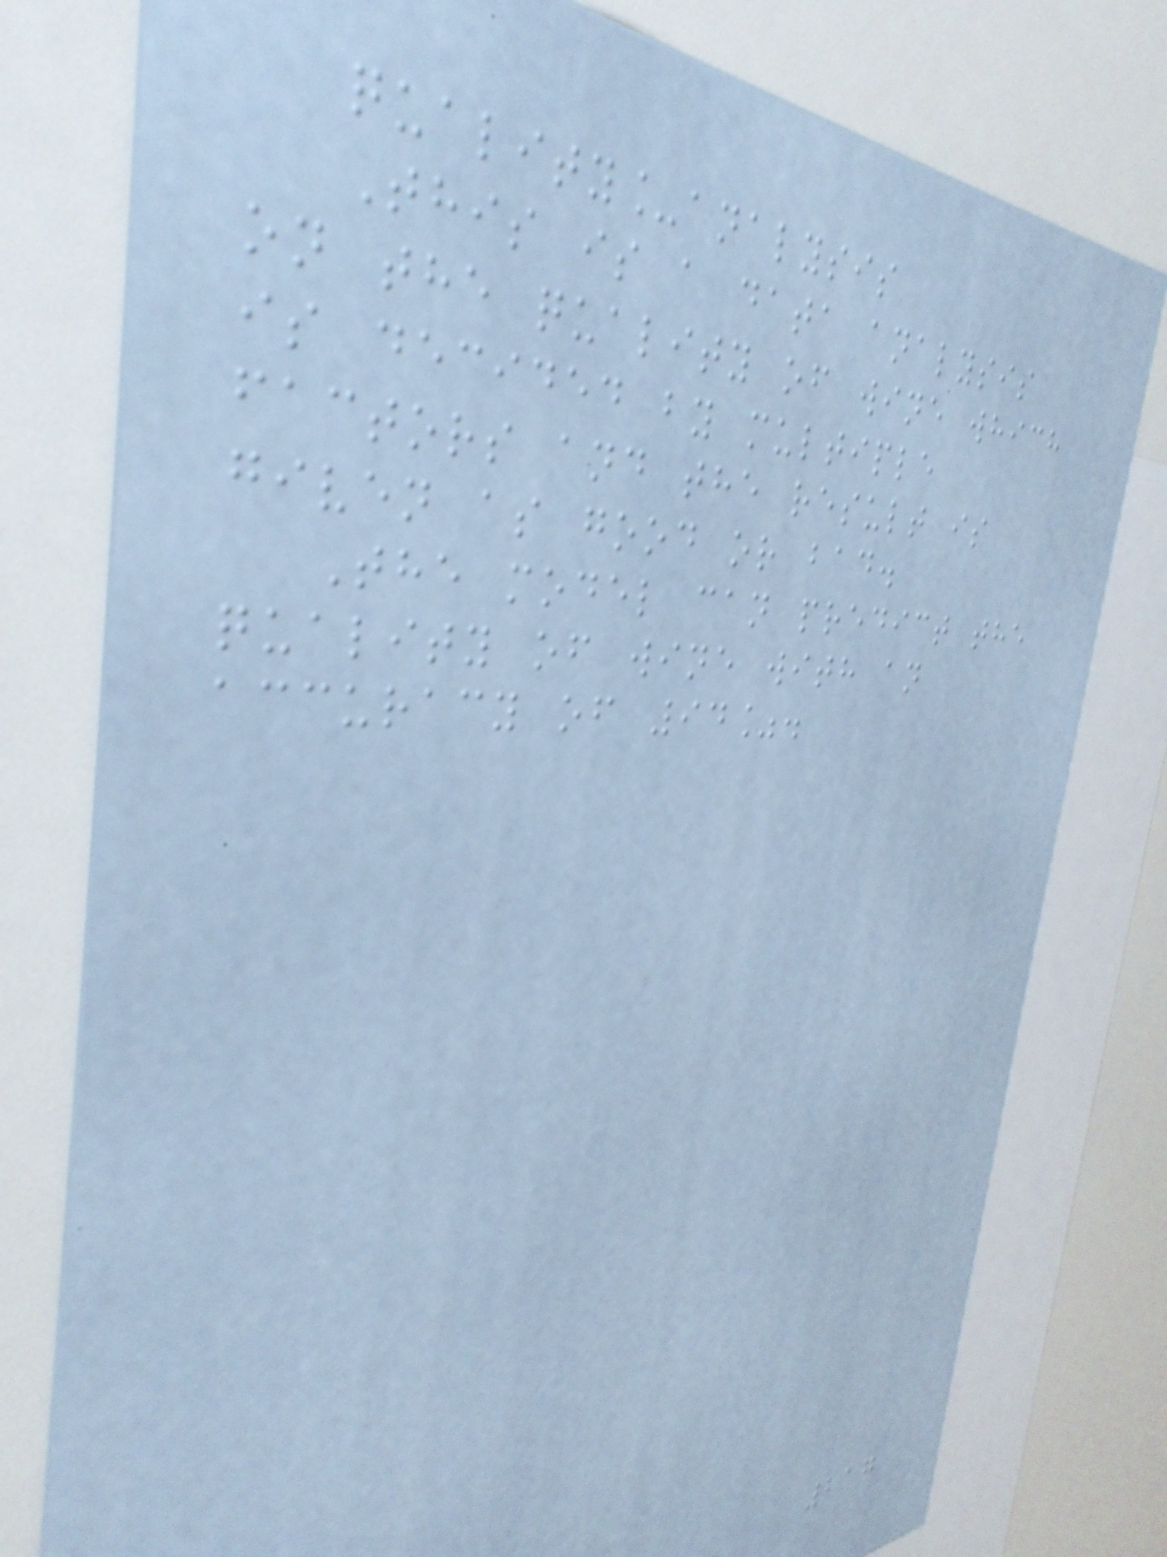quality_analysis
This is a data analysis
on the quality of wine which
is decided by multiple
factors and the result is
given as good or bad.
The model can predict the
quality of wine with an
accuracy of 94%.
217
